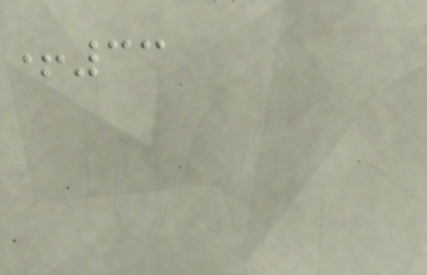+33
